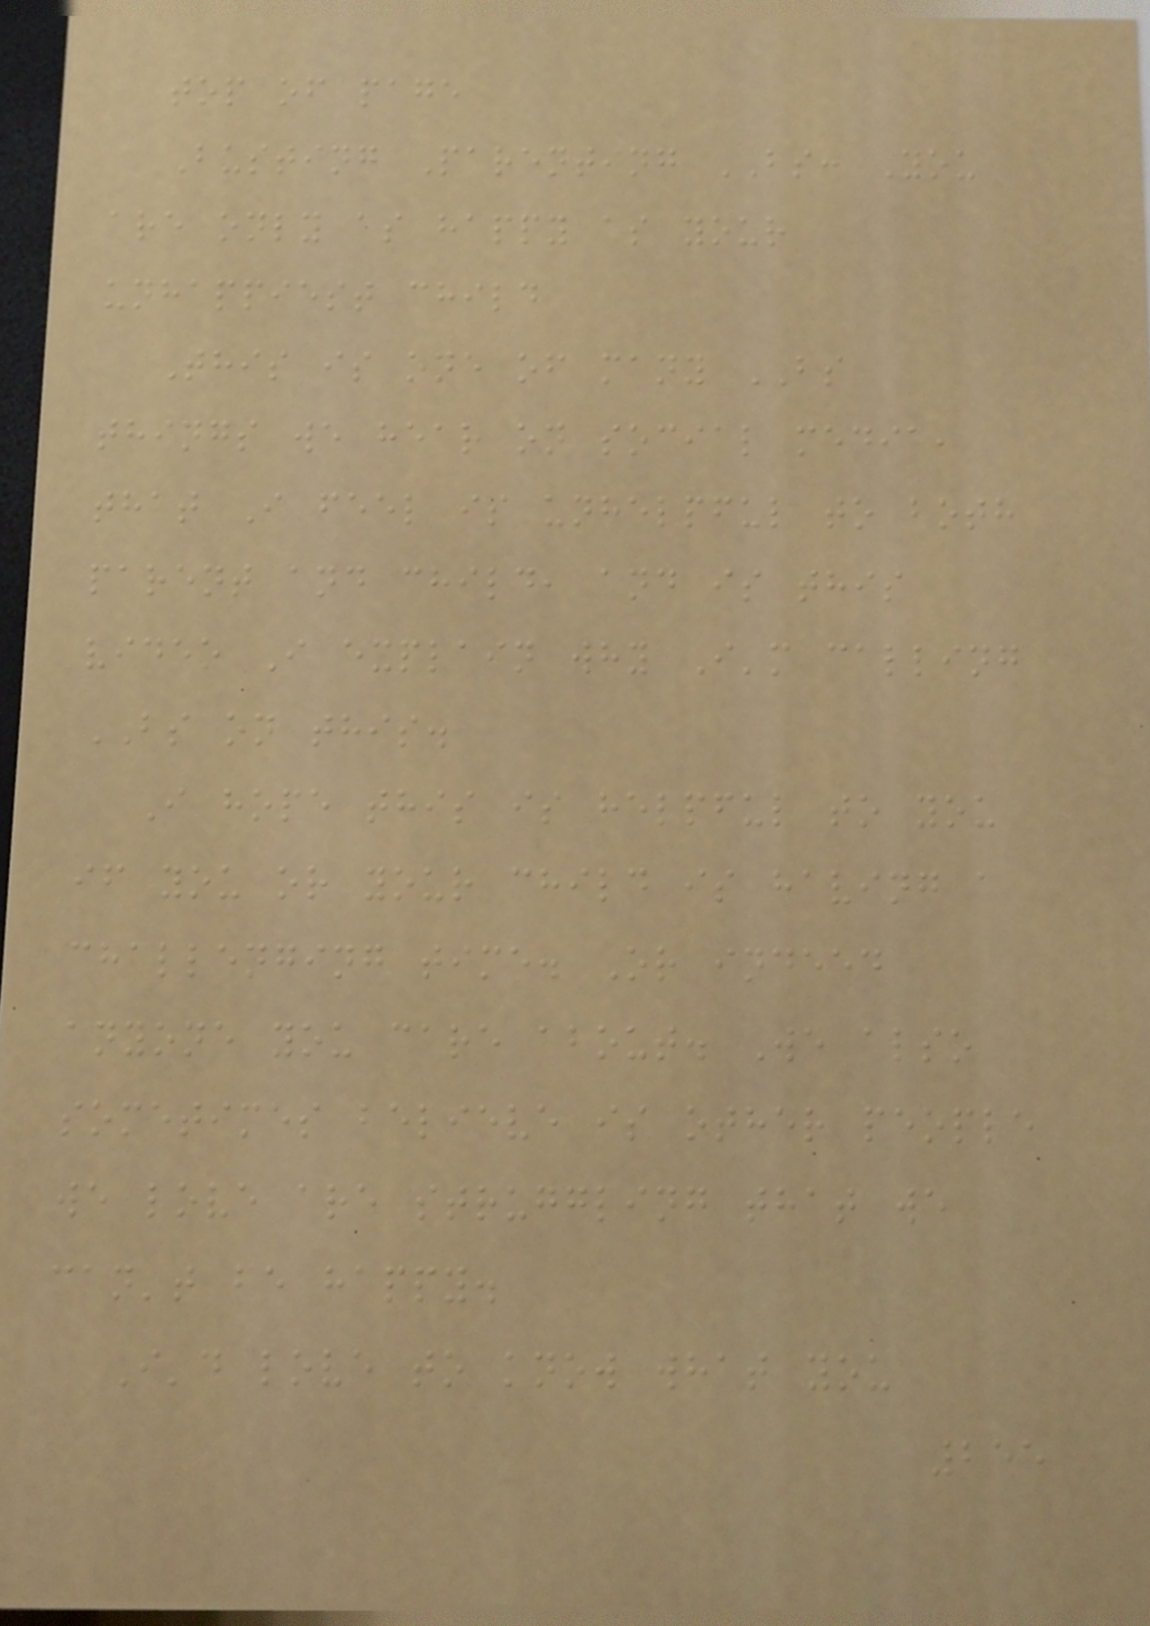top of page
Busting Parenting BS: You
are only as happy as your
unhappiest child
This is one of many BS
things we hear on social media,
that I feel is unhelpful to both
parent and child, and is this
video I explain why I'm calling
BS on this.
I hope this is helpful to you
if you or your child is having a
challenging time. Or indeed
anyone you care about. We also
sometimes believe is other people
we love are struggling that we
can't be happy.
I'd love to know what you
255
